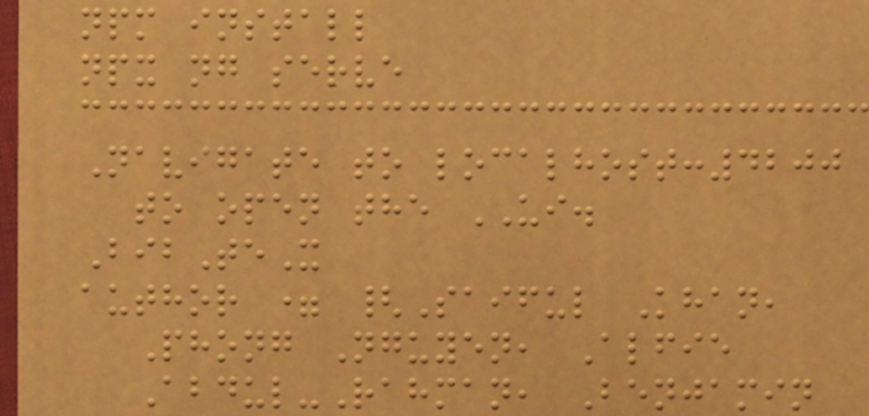npm install
npx ng serve
Navigate to localhost:4200
to open the UI.
BibTeX
author = {Saiful Khan,
Phong Nguyen, Alfie
Abdul-Rahman, Benjamin
